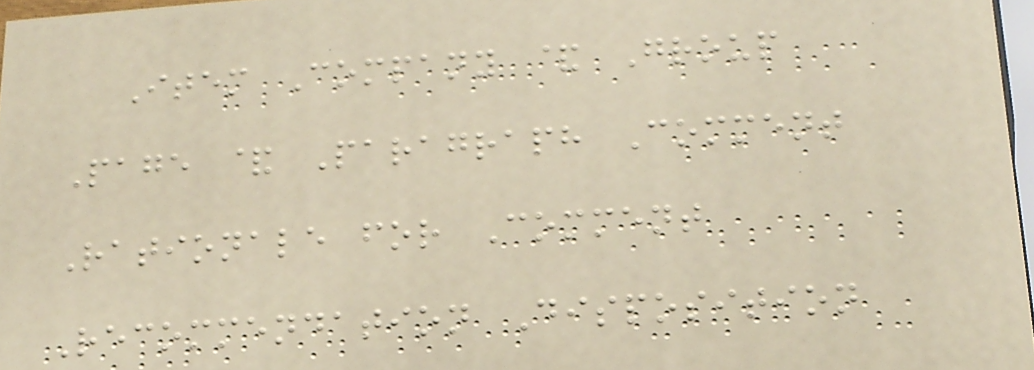Item Company & Group
Page & Paragraph Comment
Rationale for Comment
Recommendation Disposition
